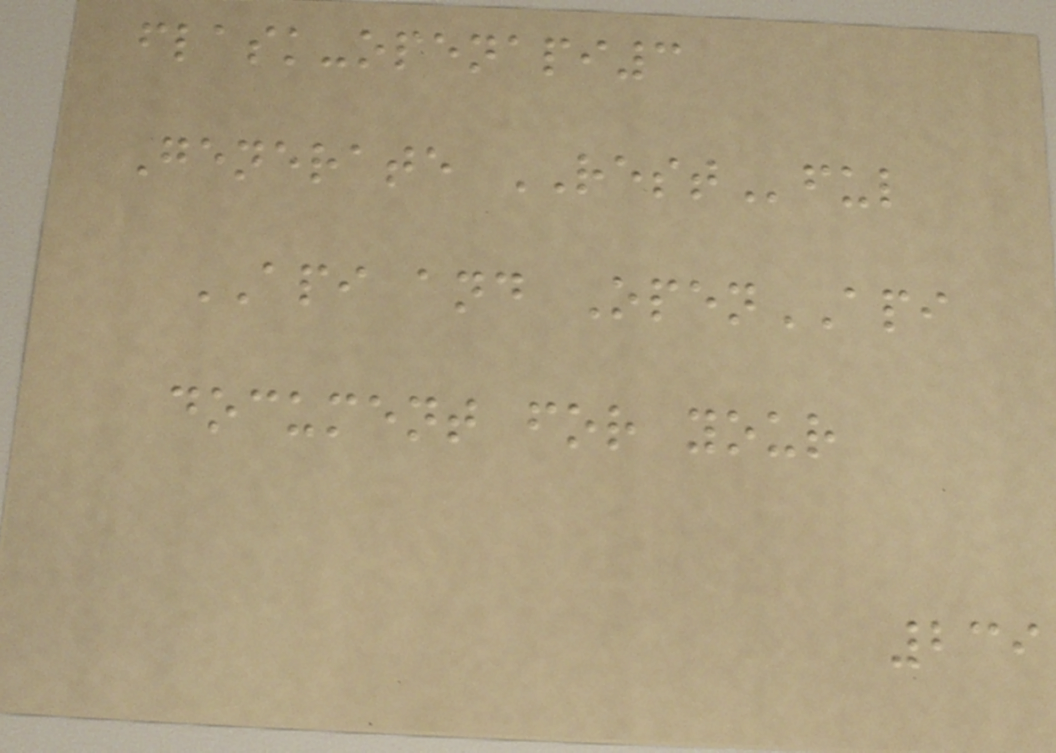flask-openapi3
Generate RESTful
API and OpenAPI
document for your
239
